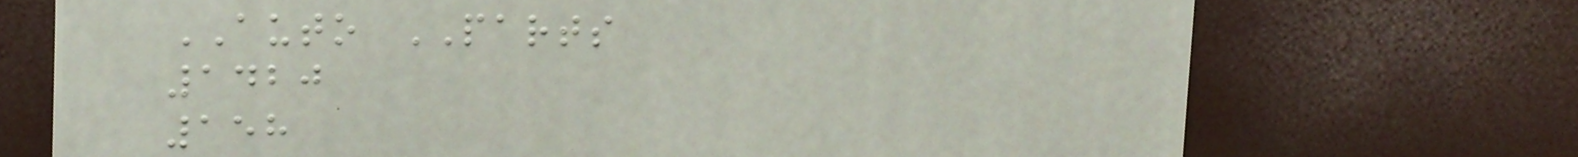AUTO PARTS
1420
158
